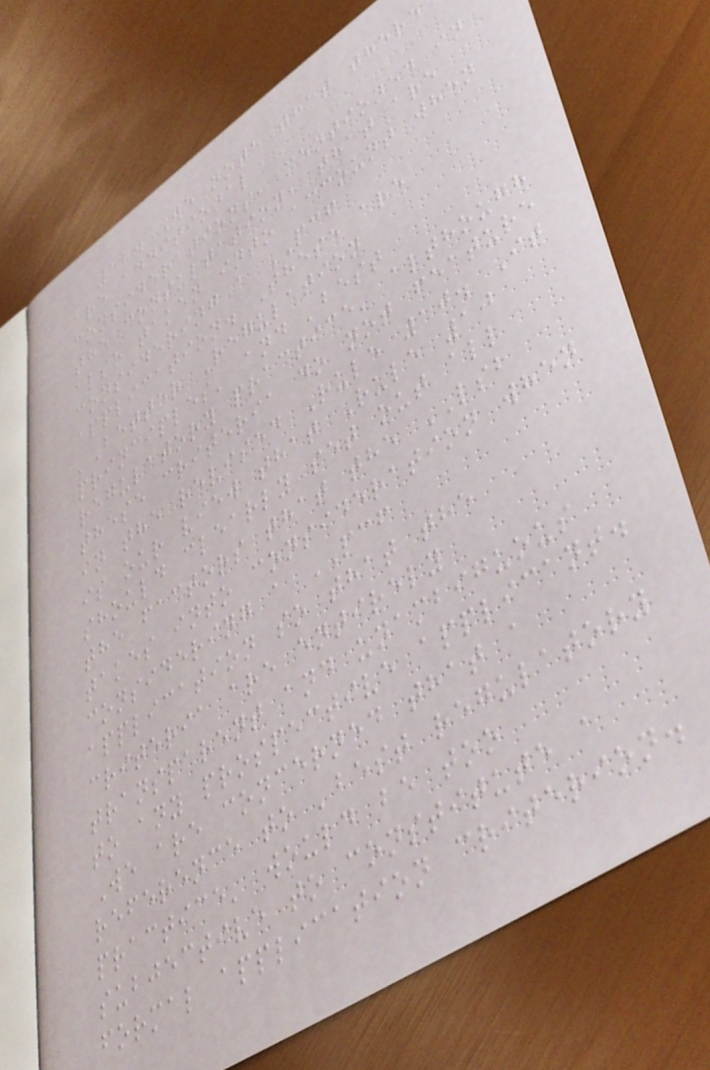12. We note that there
are additional
considerations, mentioned in
the consultation, that are
also taken into account when
considering a PCF
application. These are
'Better Regulation
principles' and 'best
regulatory practice' although
these criteria do not feature
in the revised Rule 10. It
is our view that Rule 10
should clearly set out all
the factors that the LSB
takes into consideration when
considering a PCF
application so that the
criteria are entirely
transparent and unambiguous
to any prospective applicant.
We are concerned that a
reference to 'best regulatory
practice' would be too
subjective to constitute a
formal application criterion.
